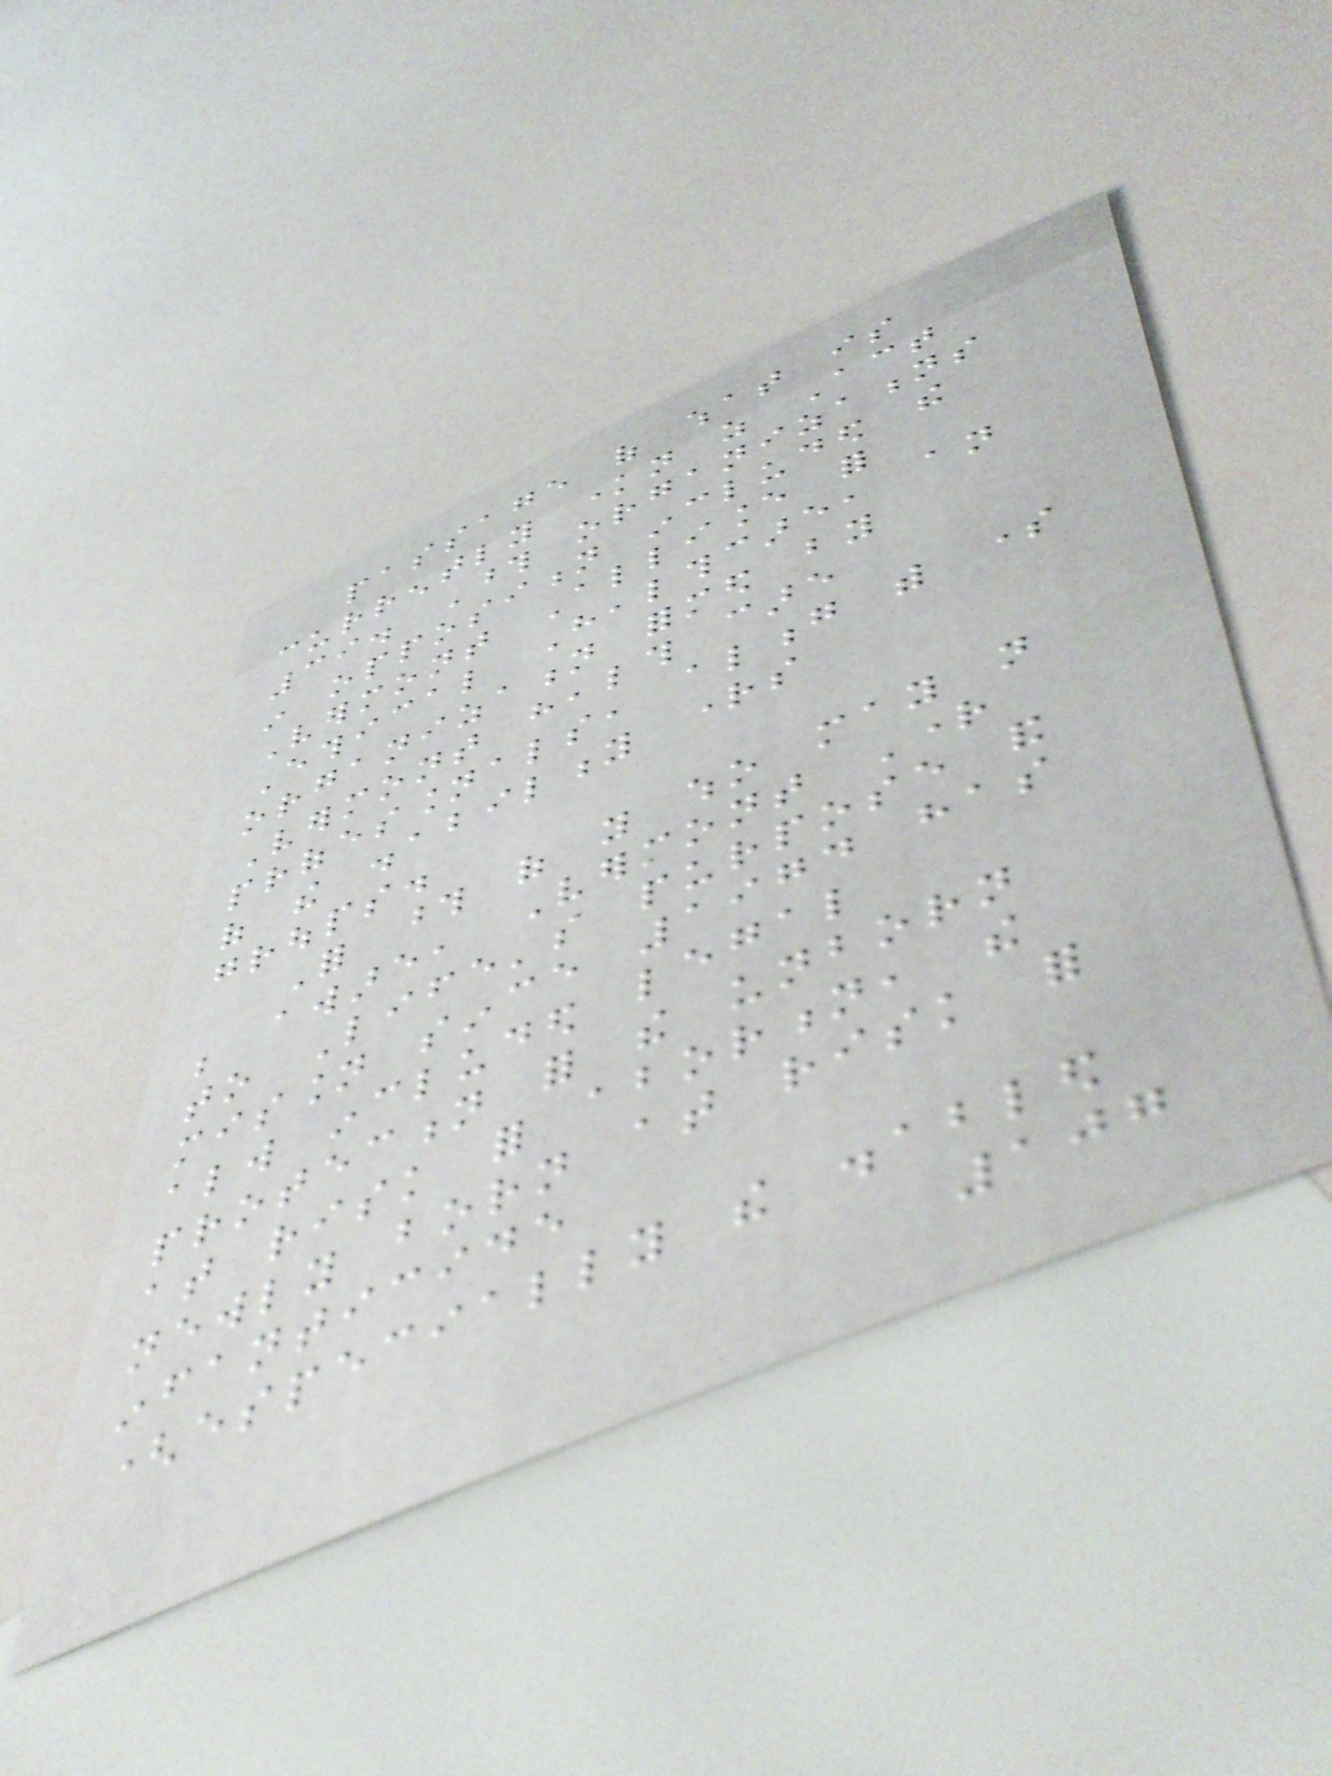passage of what is
currently known as Act
39. Those organizations
in opposition included the
Vermont Alliance for
Ethical Healthcare, an
organization formed by
Vermont health care
professionals, along with some
of the disability rights
groups.
For those of you who may not
be aware, Vermont Right
to Life's purpose and
mission since 1974 has
always included legal
protection for the unborn
at risk for abortion, the
newly born at risk for
infanticide
(especially the disabled
107
